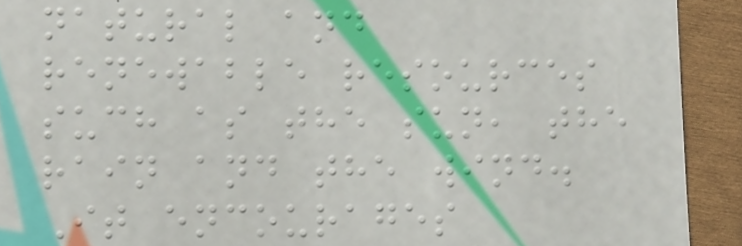natural and
renewable resources
such as the sun, the
rain and the wind.
It encourages
